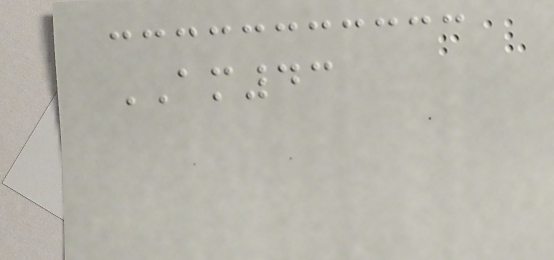AM43
